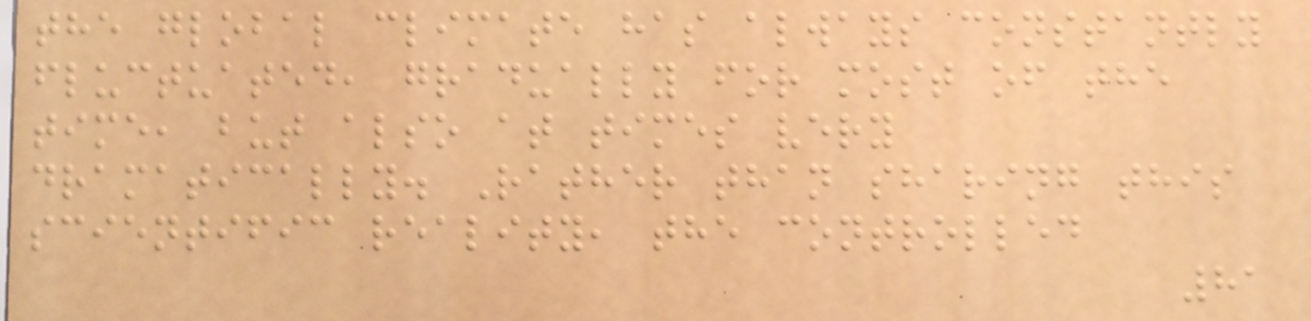the global climate has always constantly
fluctuated, gradually for most of the
time, but also at times very
dramatically. Rather than sharing this
scientific reality, the controlled
81
